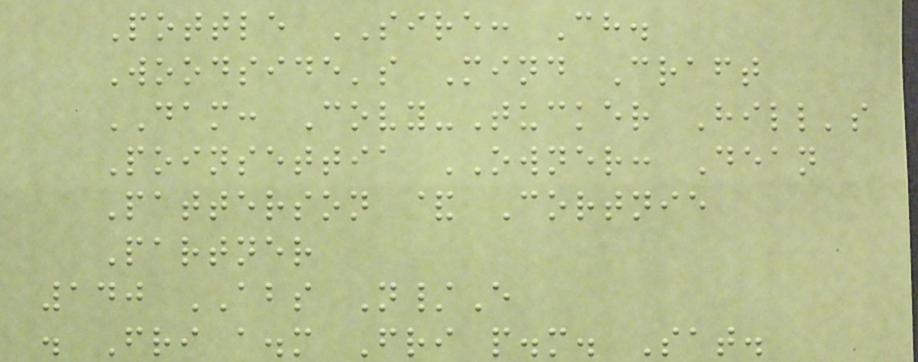Pottle SIRE: Ch.
Woodside's Mind Craft
DAM: Covy-Tucker Hill's
Poinsettia OWNER: Dean
Patterson & Cortnie
Partner
140 ABS N/E
. Fri a.m Fri p.m. Sat.
